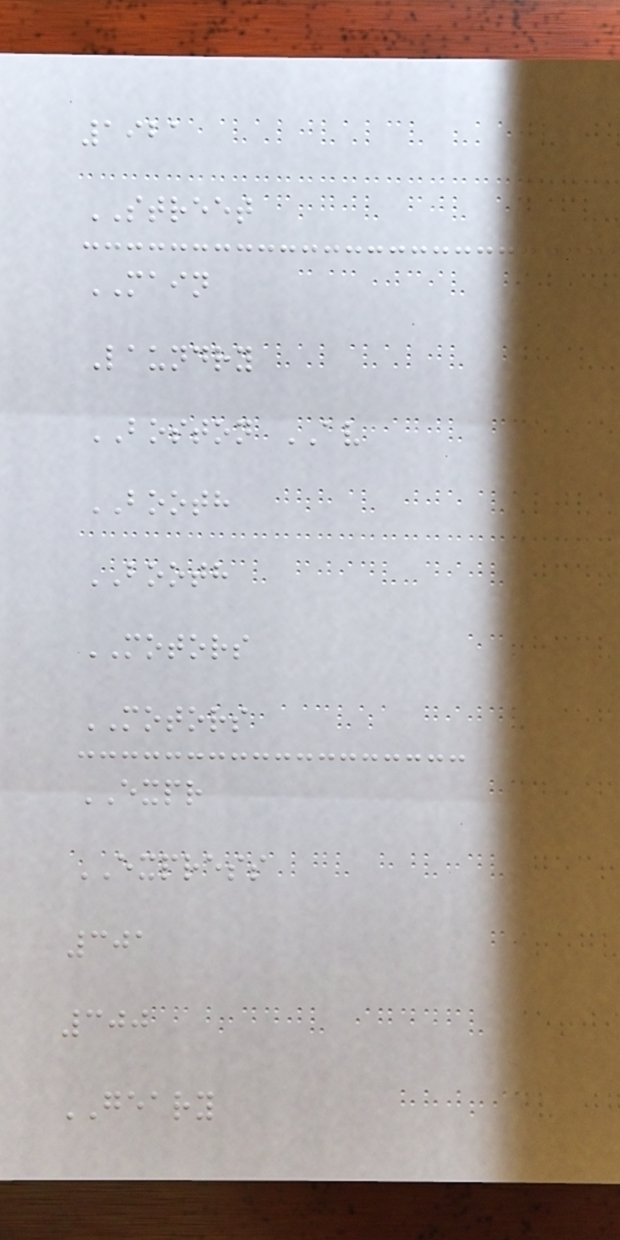1921
STREET
MAIN
Laundry
BOSTON AV
BOOTH
BOOTH
MOTORS
MOTORS
EXPR
EXPRESS
301
300
GEARY
